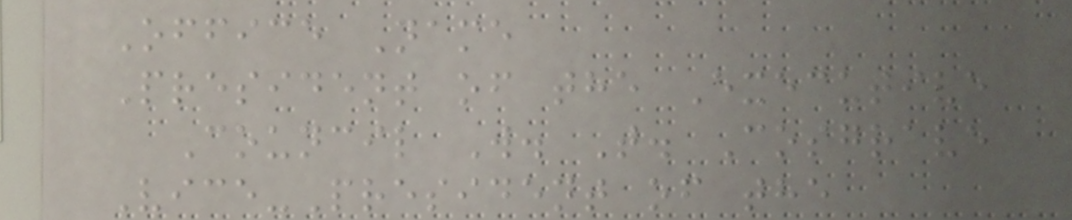Office Name
President of the Executive
Council W. T. Cosgrave
Vice-President of the
